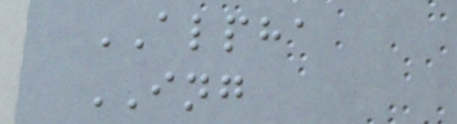ALPHA
ING
